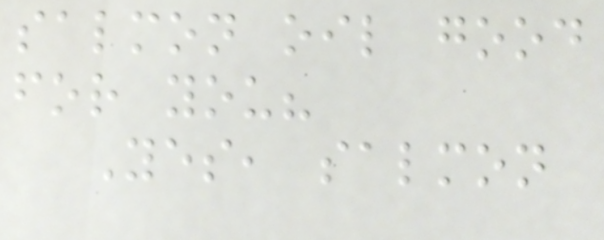salmon oil good
for you?
Yes, salmon
